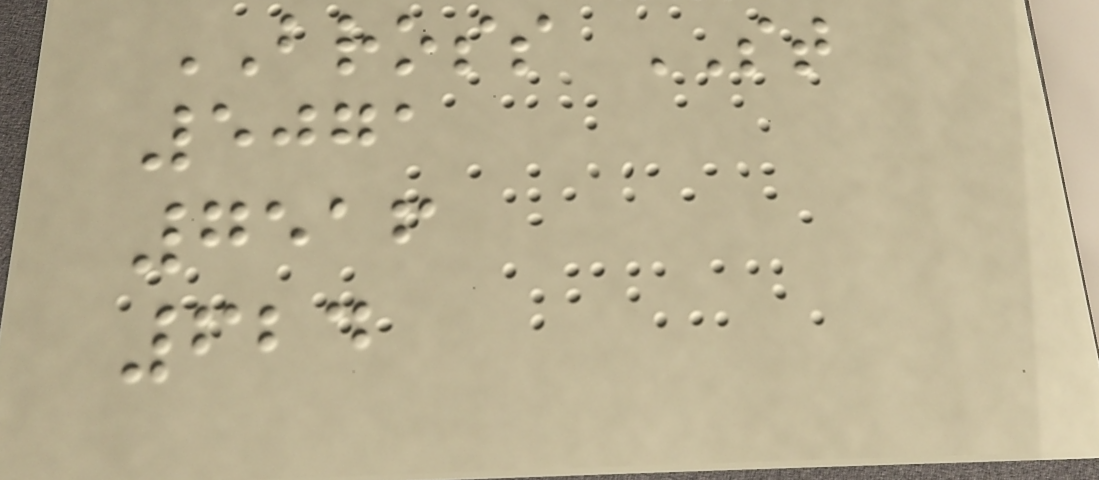BROSS ST
5071
7516
624
